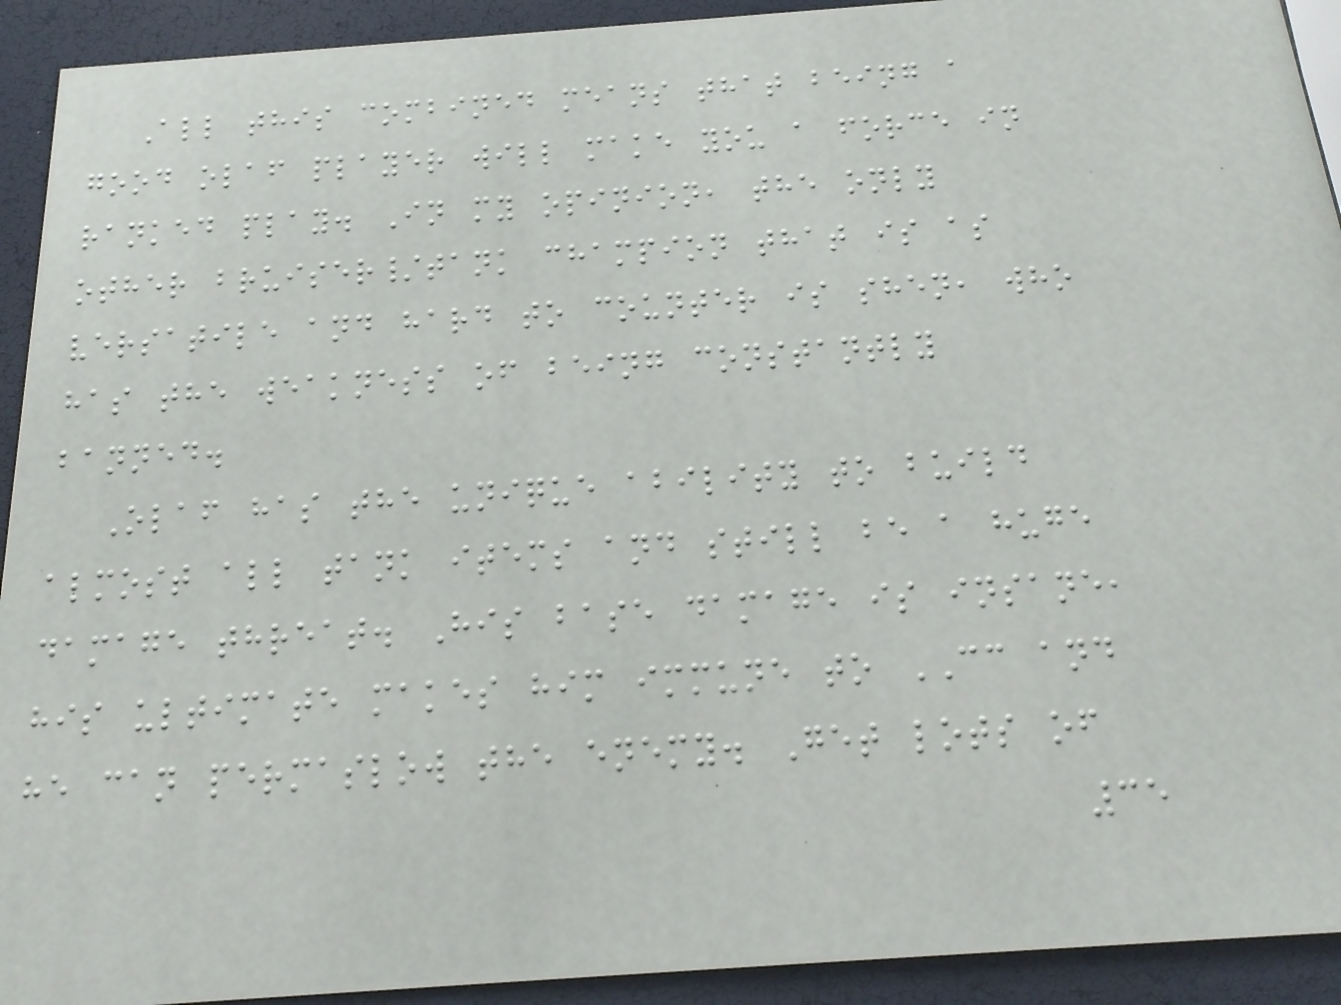All this combined means that being a
good olaf player will make you a force in
ranked play. In my opinion, the only
other bruiser/tank champion that is as
versatile and hard to counter is shen, who
has the weakness of being constantly
banned.
Olaf has the unique ability to build
almost all tank items and still be a huge
damage threat. His base damage is insane,
his ultimate makes him immune to CC and
he can permaslow the enemy. Get lots of
35
